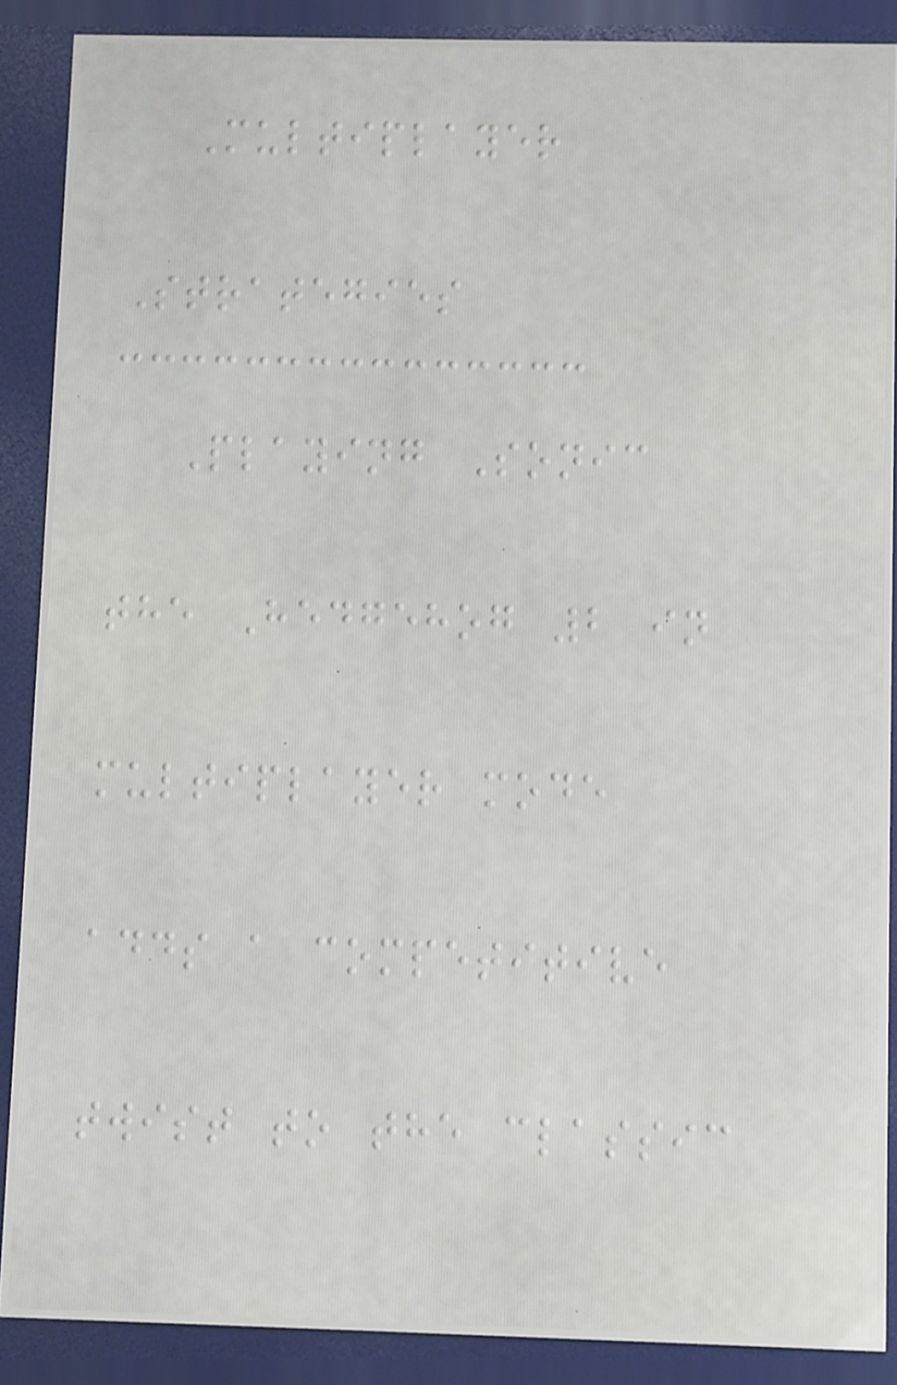Multiplayer
Strategies
Playing Sonic
the Hedgehog 2 in
multiplayer mode
adds a competitive
twist to the classic
